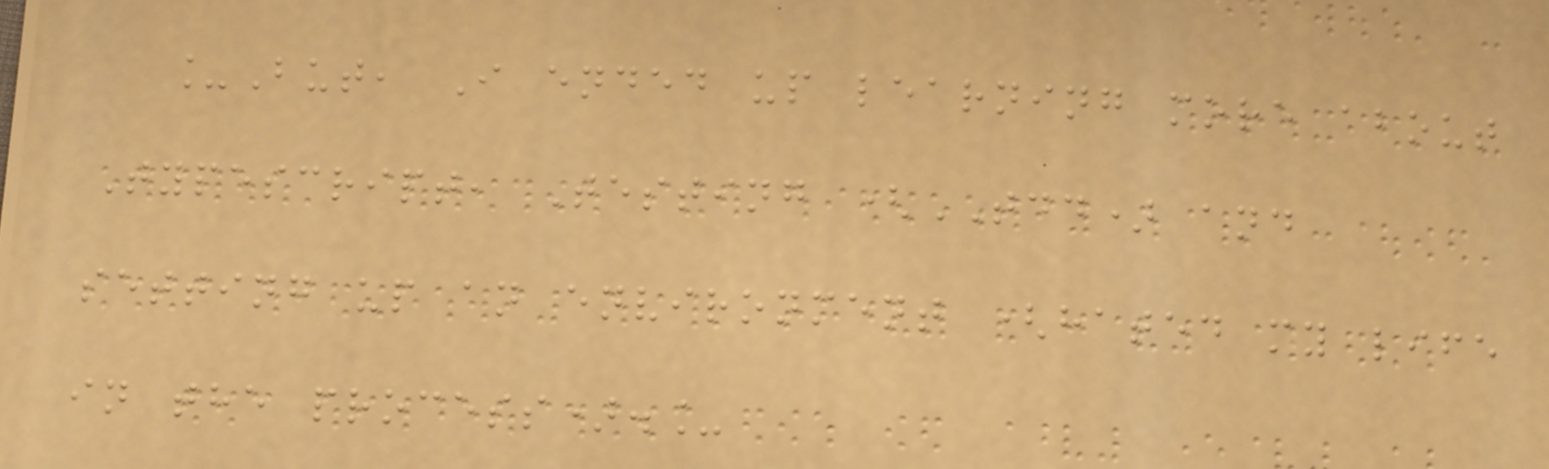_But, I ended up learning more about
Typescript, Testing (TDD) and
setting up an environment (hated my life
in the process)._
